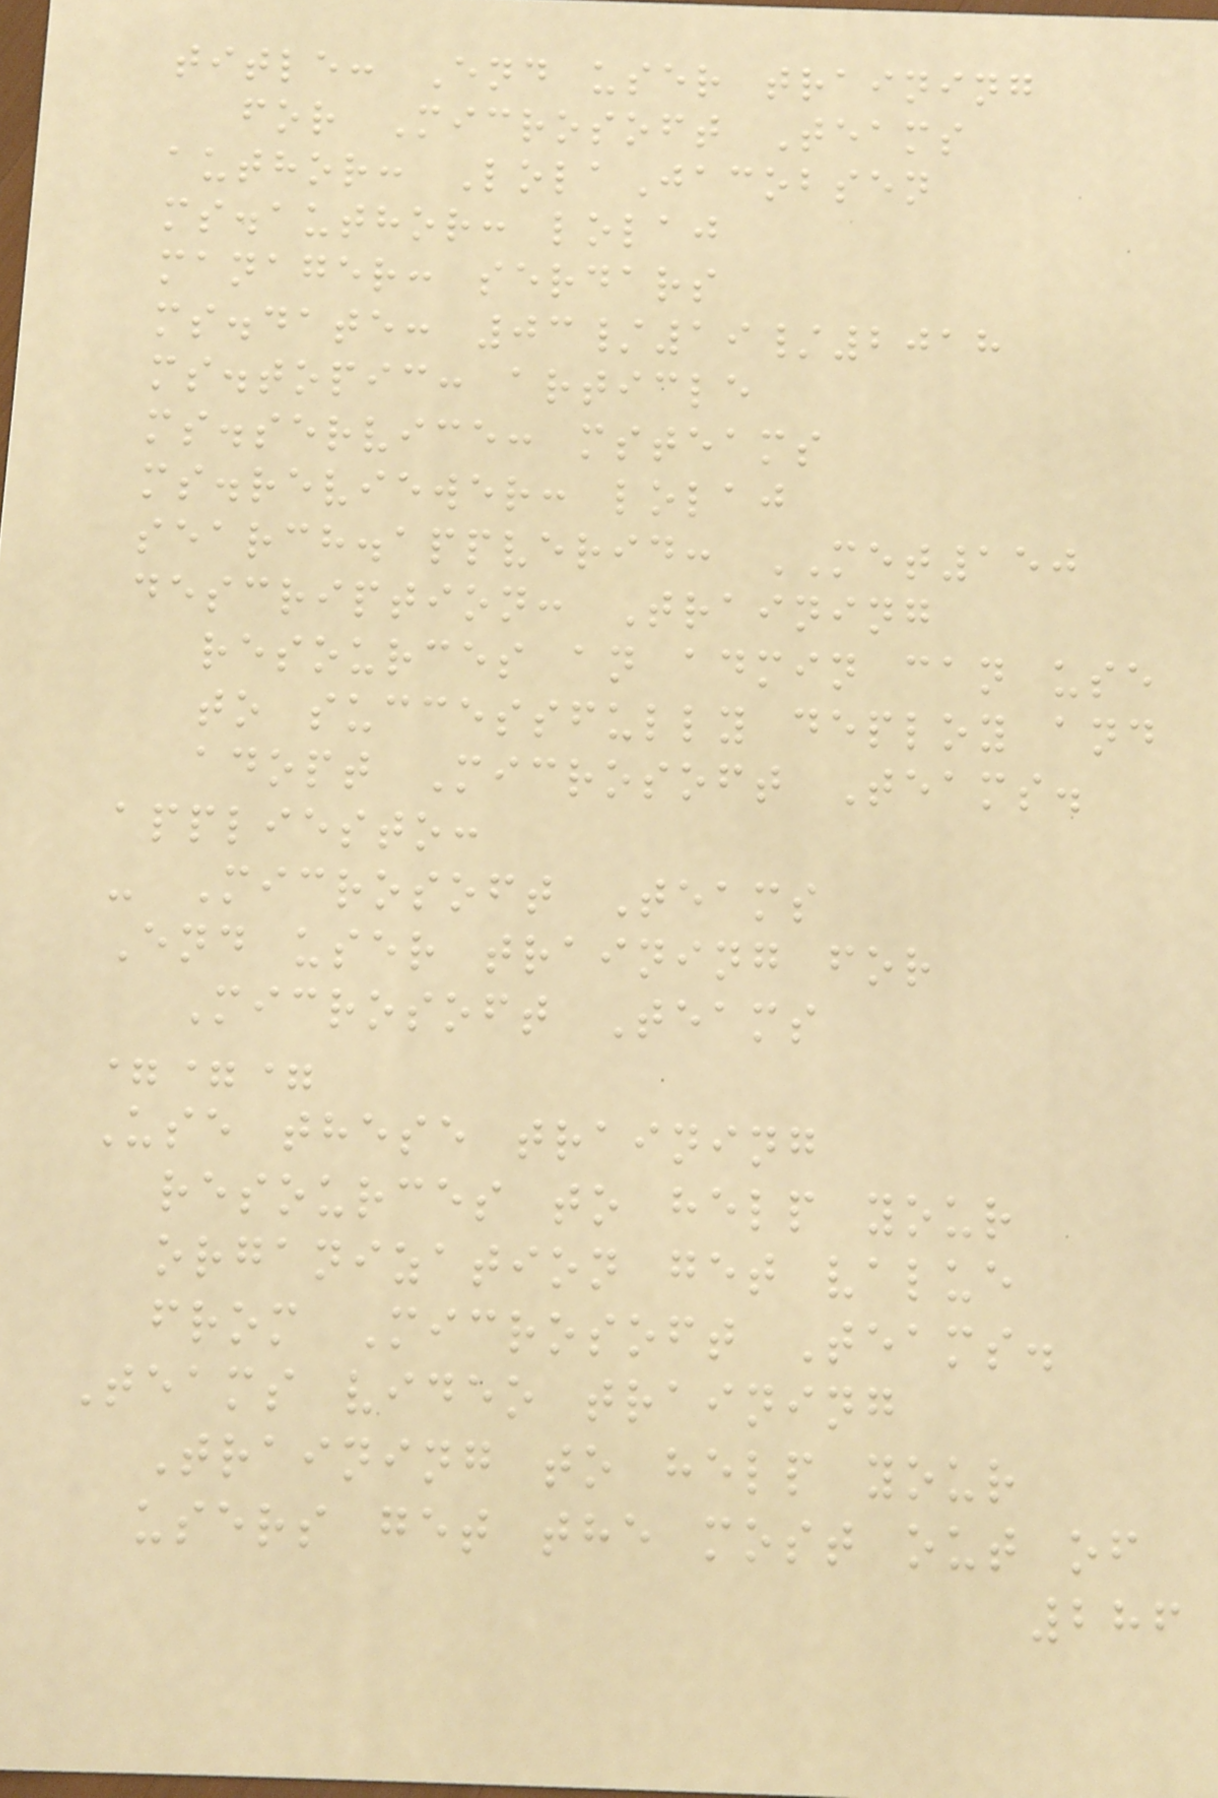title: End user training
for Microsoft Teams
author: LolaJacobsen
ms.author: lolaj
manager: serdars
ms.date: 03/19/2018
ms.topic: article
ms.service: msteams
ms.reviewer: lolaj
search.appverid: MET150
description: Training
resources an admin can use
to successfully deploy and
adopt Microsoft Teams.
appliesto:
- Microsoft Teams
End user training for
Microsoft Teams
===
Use these training
resources to help your
organization get value
from Microsoft Teams.
Teams video training
Training to help your
users get the most out of
286
